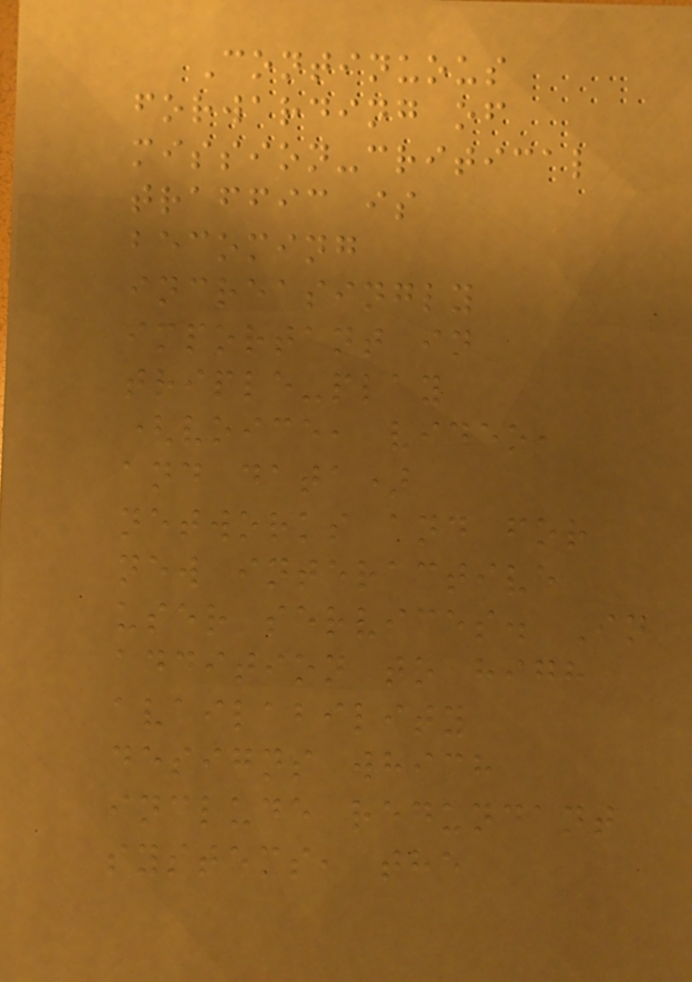Continuous
forwarding of
mission-critical
traffic is
becoming
increasingly
important in
triple-play
(voice, video,
and data)
networks and for
new interactive
user services. In
addition to high
availability
designs which
include redundant
systems, the
